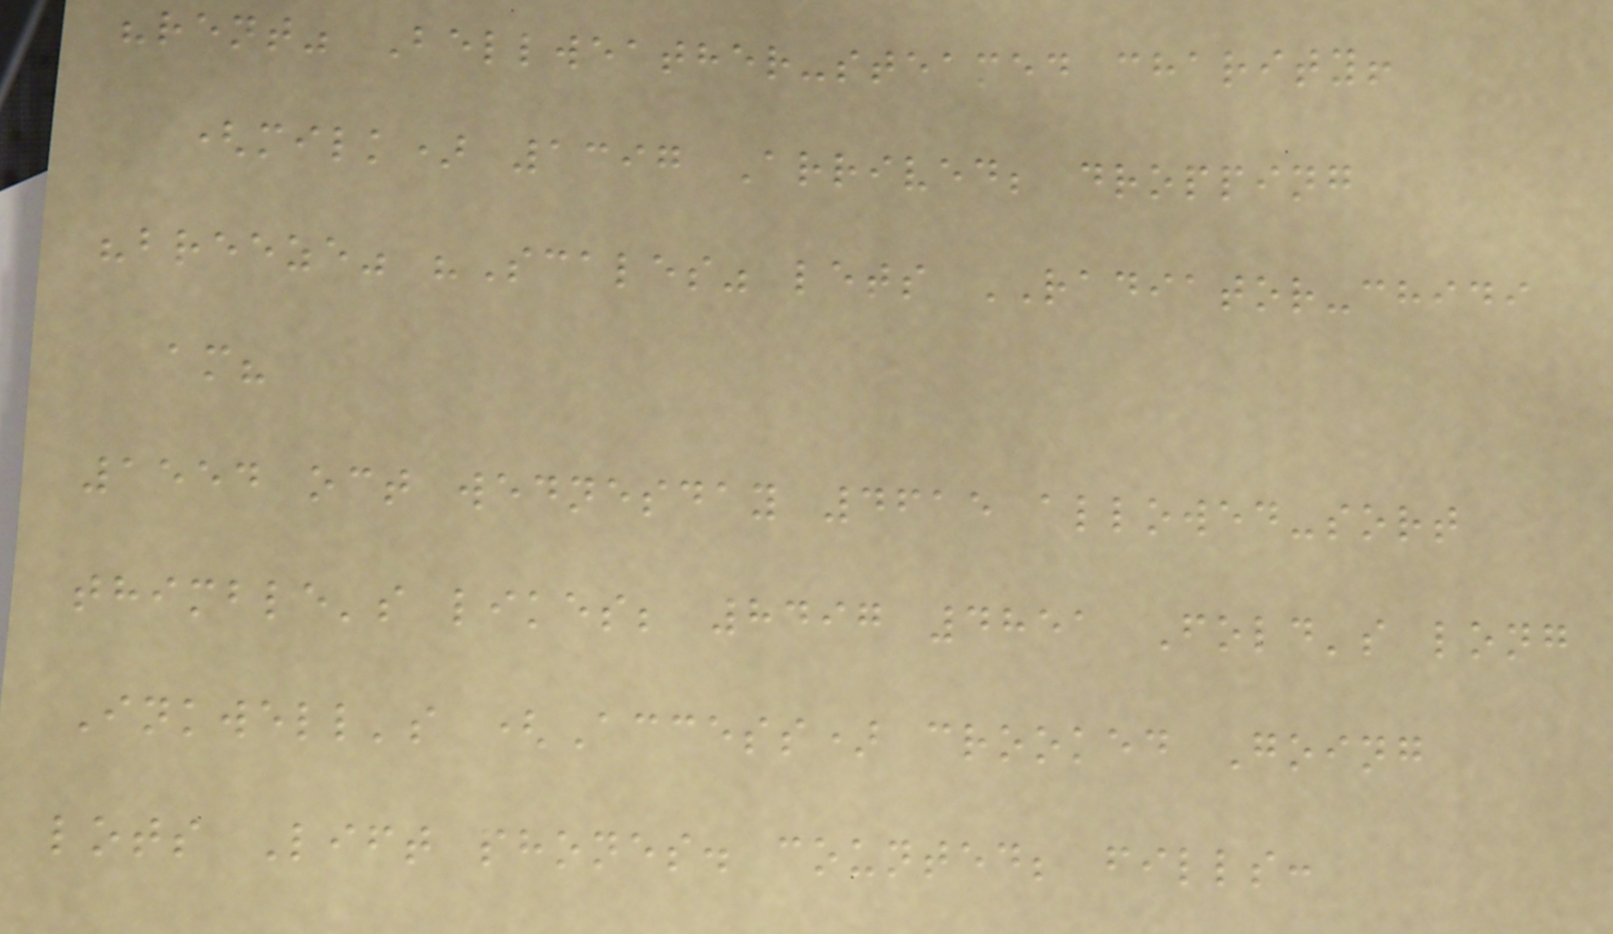"rent" Bellweather-steamed charity!
(milk) 1397 Arrived; dropping
"breeze" "Scales" lets RADIATOR-chidi
am?
1554 oct wednesday 4615 allowed-sort
thimble's likes; 8497 4851 Fold's long
Inkwell's (Access) crooked Going
lots Lift phones. counted; fills:
